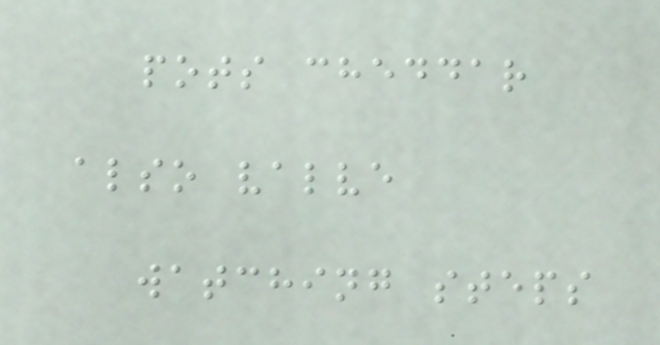pots cheddar
also valve
watching steps
